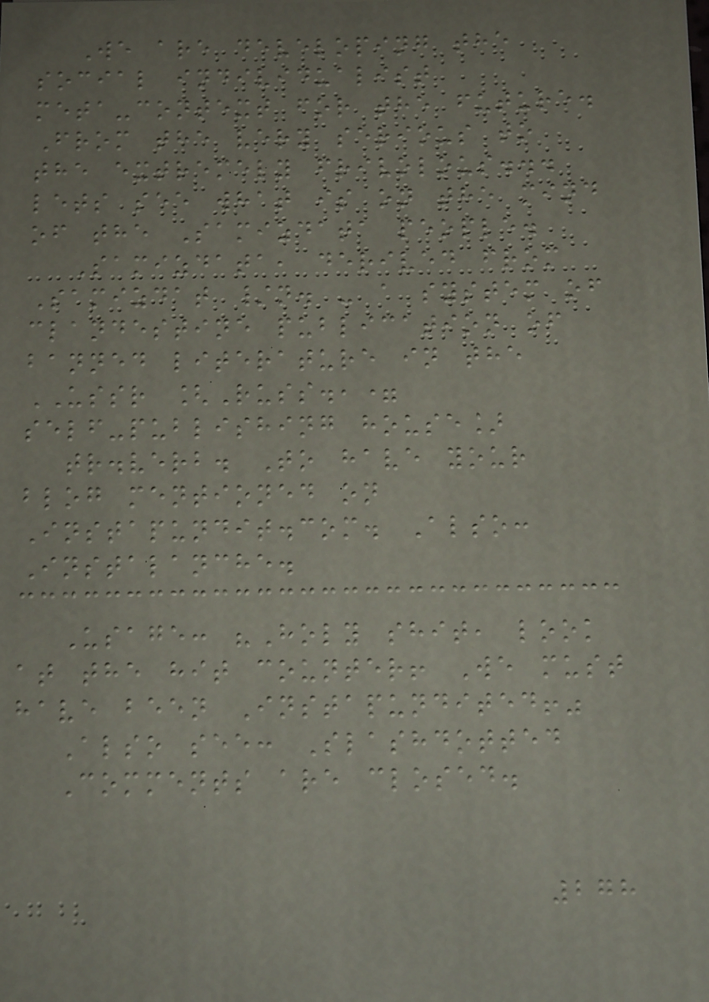We are developing the
social individualist
meta-context for the future.
From the very serious to
the extremely frivolous...
lets see what is on the mind
of the Samizdata people.
Samizdata, derived from
Samizdat /n. - a system of
clandestine publication of
banned literature in the
USSR [Russ.,=
self-publishing house]
tr.verb. To have your
blog mentioned on
Instapundit.com. Also:
Instalanche.
Usage: "Holy shit, look
at the hit counter! We must
have been Instapundited!"
Also see: Slashdotted
Comments are closed.
278
